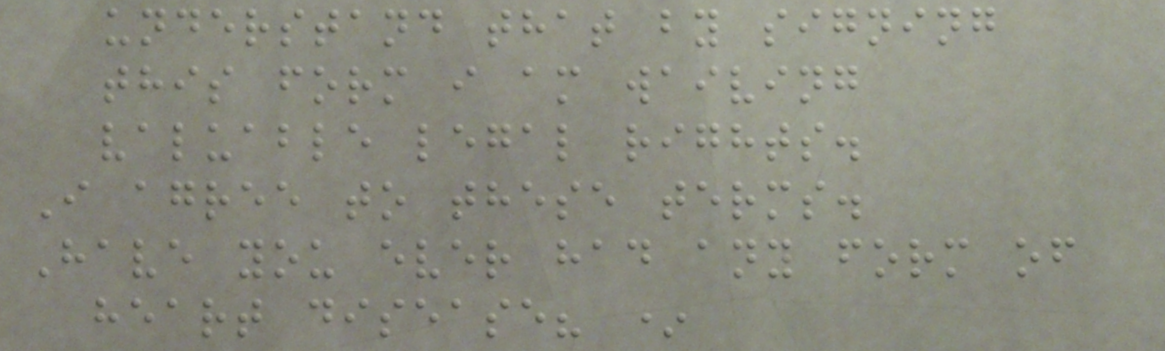understand that by signing
this form i am waiving
valuable legal rights.
I agree to these terms.
Have you ever had any form of
heart disease? *
